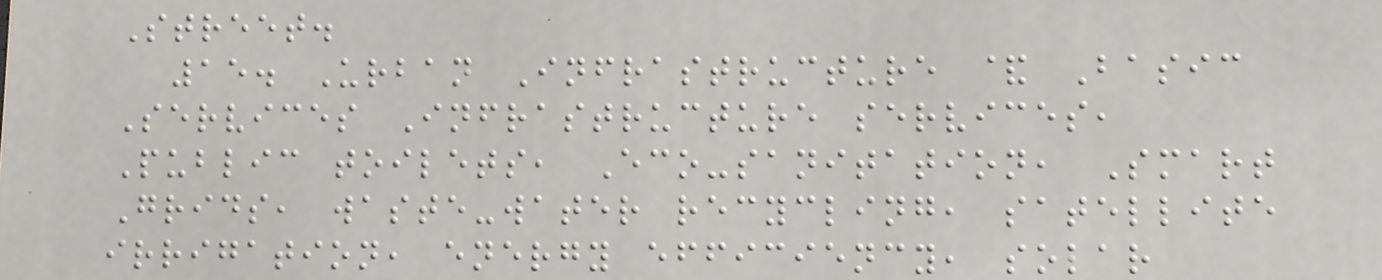Street.
15. Urban Infrastructure & Basic
Services Infrastructure services,
Public toilets, Eco-sanitation, Smart
Grids, waste-water recycling, satellite
irrigation, energy efficiency, solar
